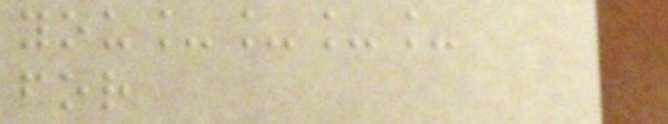you____
for
